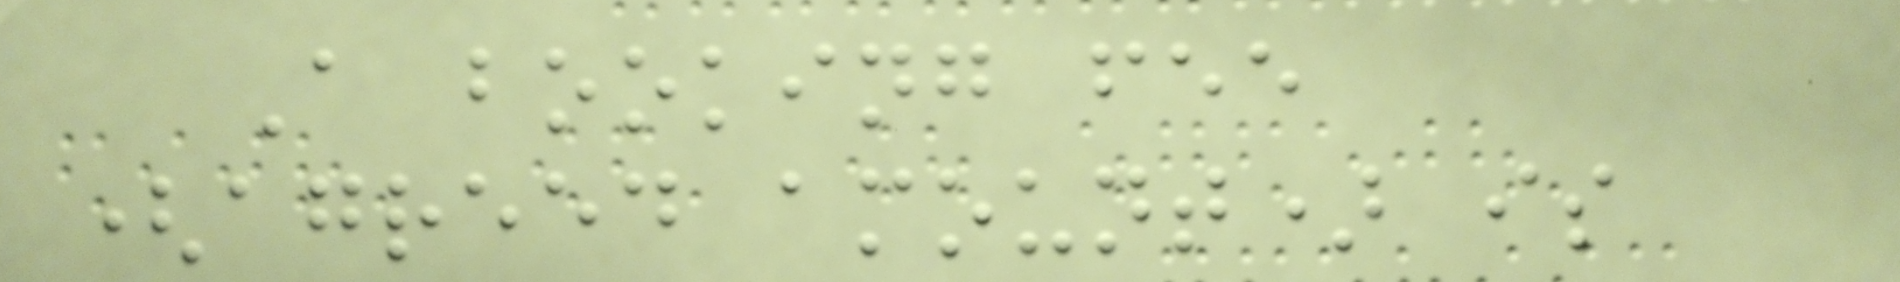A booking fee
(agreed amount) is
